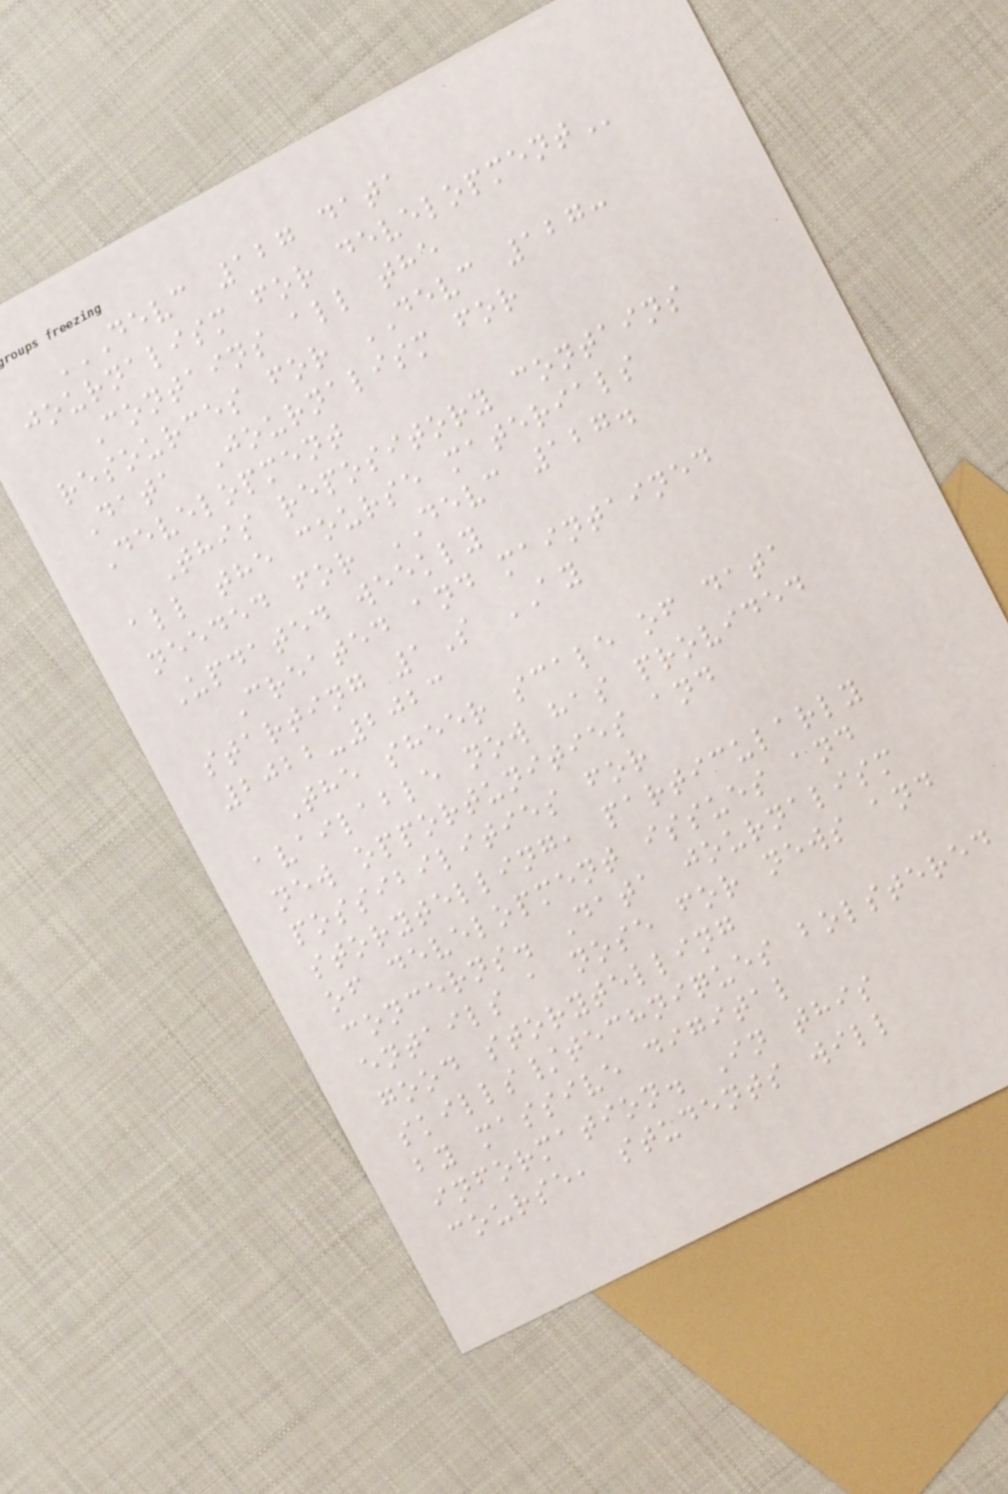DEVC 127 DATA
JOURNALISM FOR DEVELOPMENT
Contains all the
resources for DEVC 127:
Data Journalism for
Development
This repository contains
all the course materials
needed for DEVC 127.
Updated weekly
Created and maintained
starting 1S AY
2022-2023
The sheer scale of data
available now has provided
new opportunities and
possibilities for
storytelling, particularly
of development issues and
concerns. Data journalism
entails a nose for news and
good storytelling
skills/techniques bolstered
by massive digital
information. In this
course, students will
